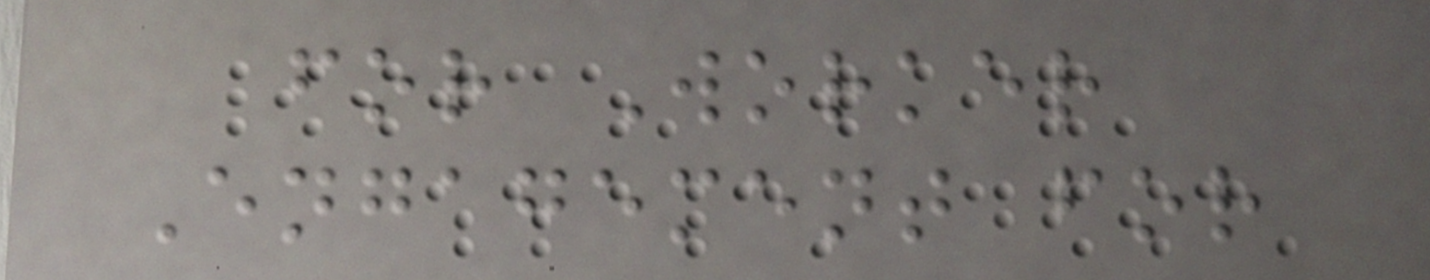for Worker
Engagement for
